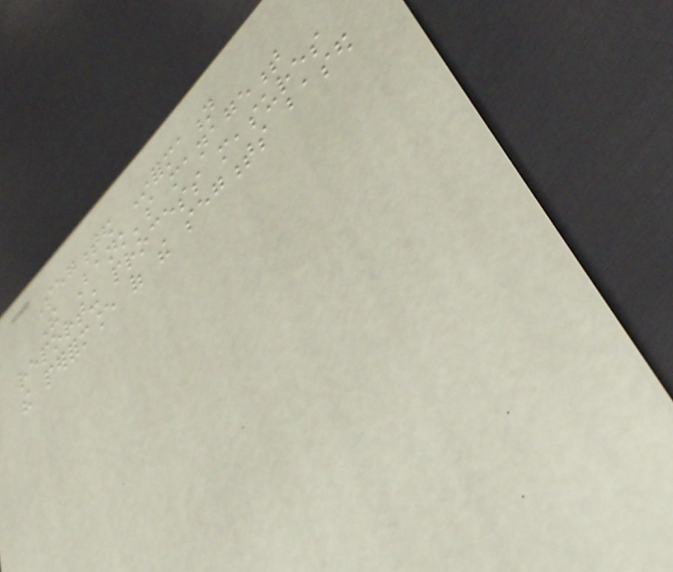Segmented Information
The Bank's management
reporting process measures
the performance of the segments based
